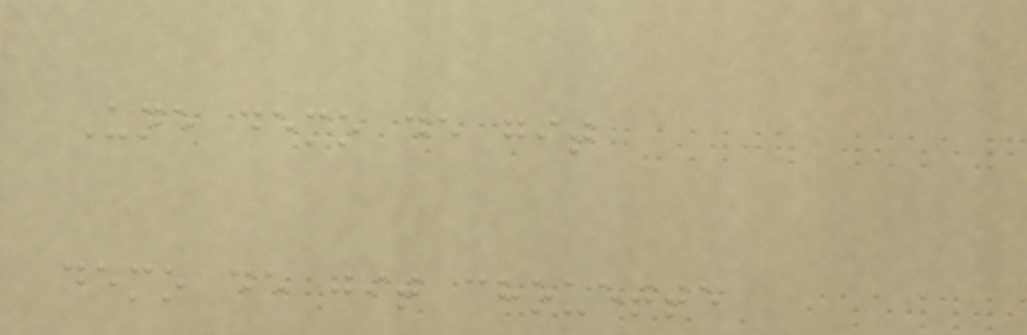Une demo de git
demo de git chouette
